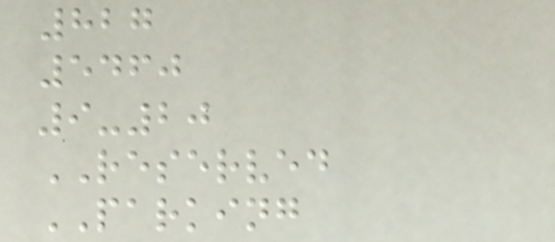827
5460
9-20
RESERVED
PARKING
